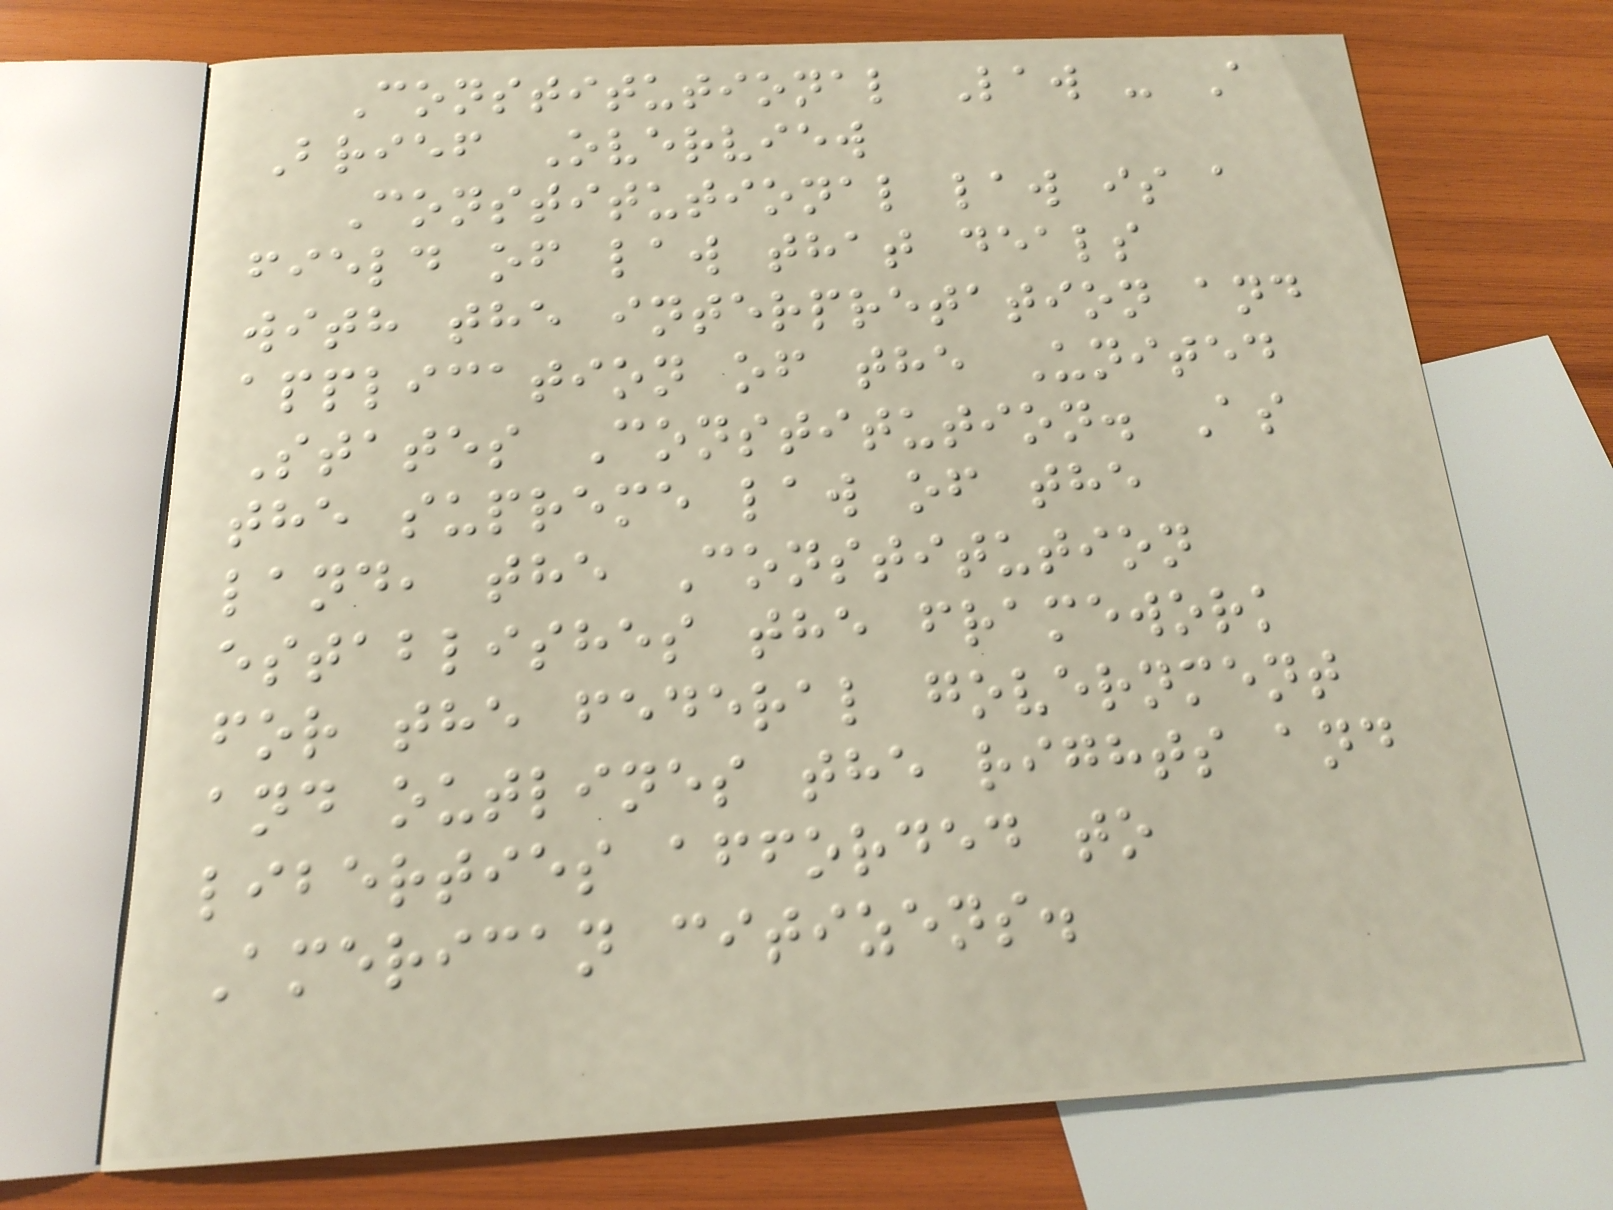Constitutional Law - A
Brief Overview
Constitutional law is a
field of law that deals
with the interpretation and
application of the United
States Constitution. As
the supreme law of the
land, the Constitution
establishes the framework
for the federal government
and outlines the rights and
liberties afforded to
American citizens.
